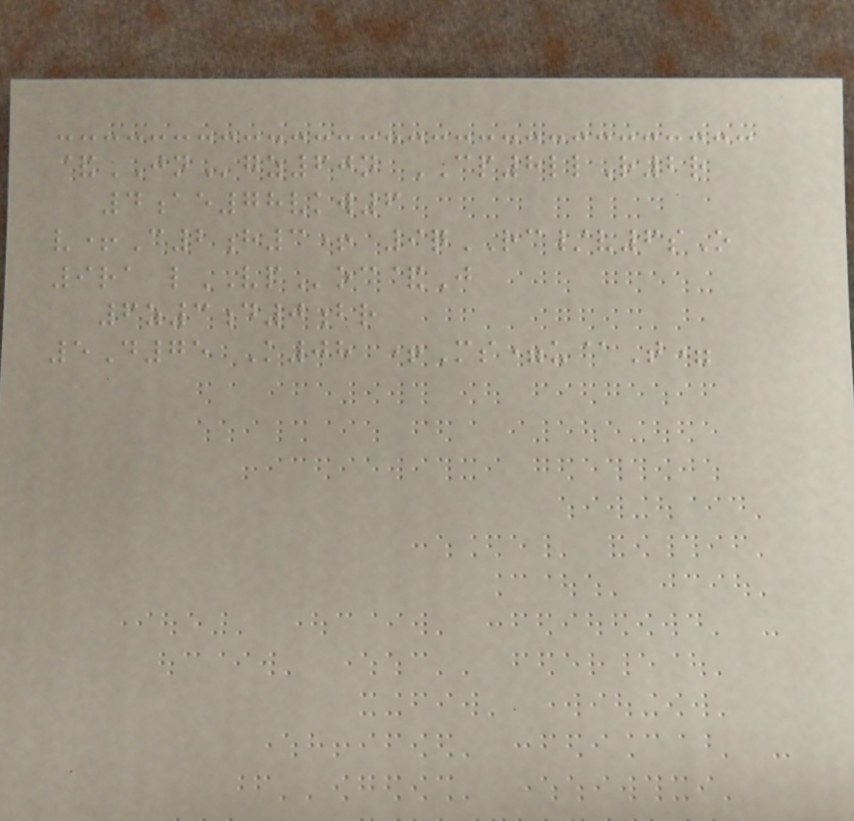&JNgz60n CP8llR2r
4ae78vkw6
v+C2h3+ 9qRC/v6sO
9ra lVPoc&J
6z3d0br
5D75 K08 +Ms=u@T=
